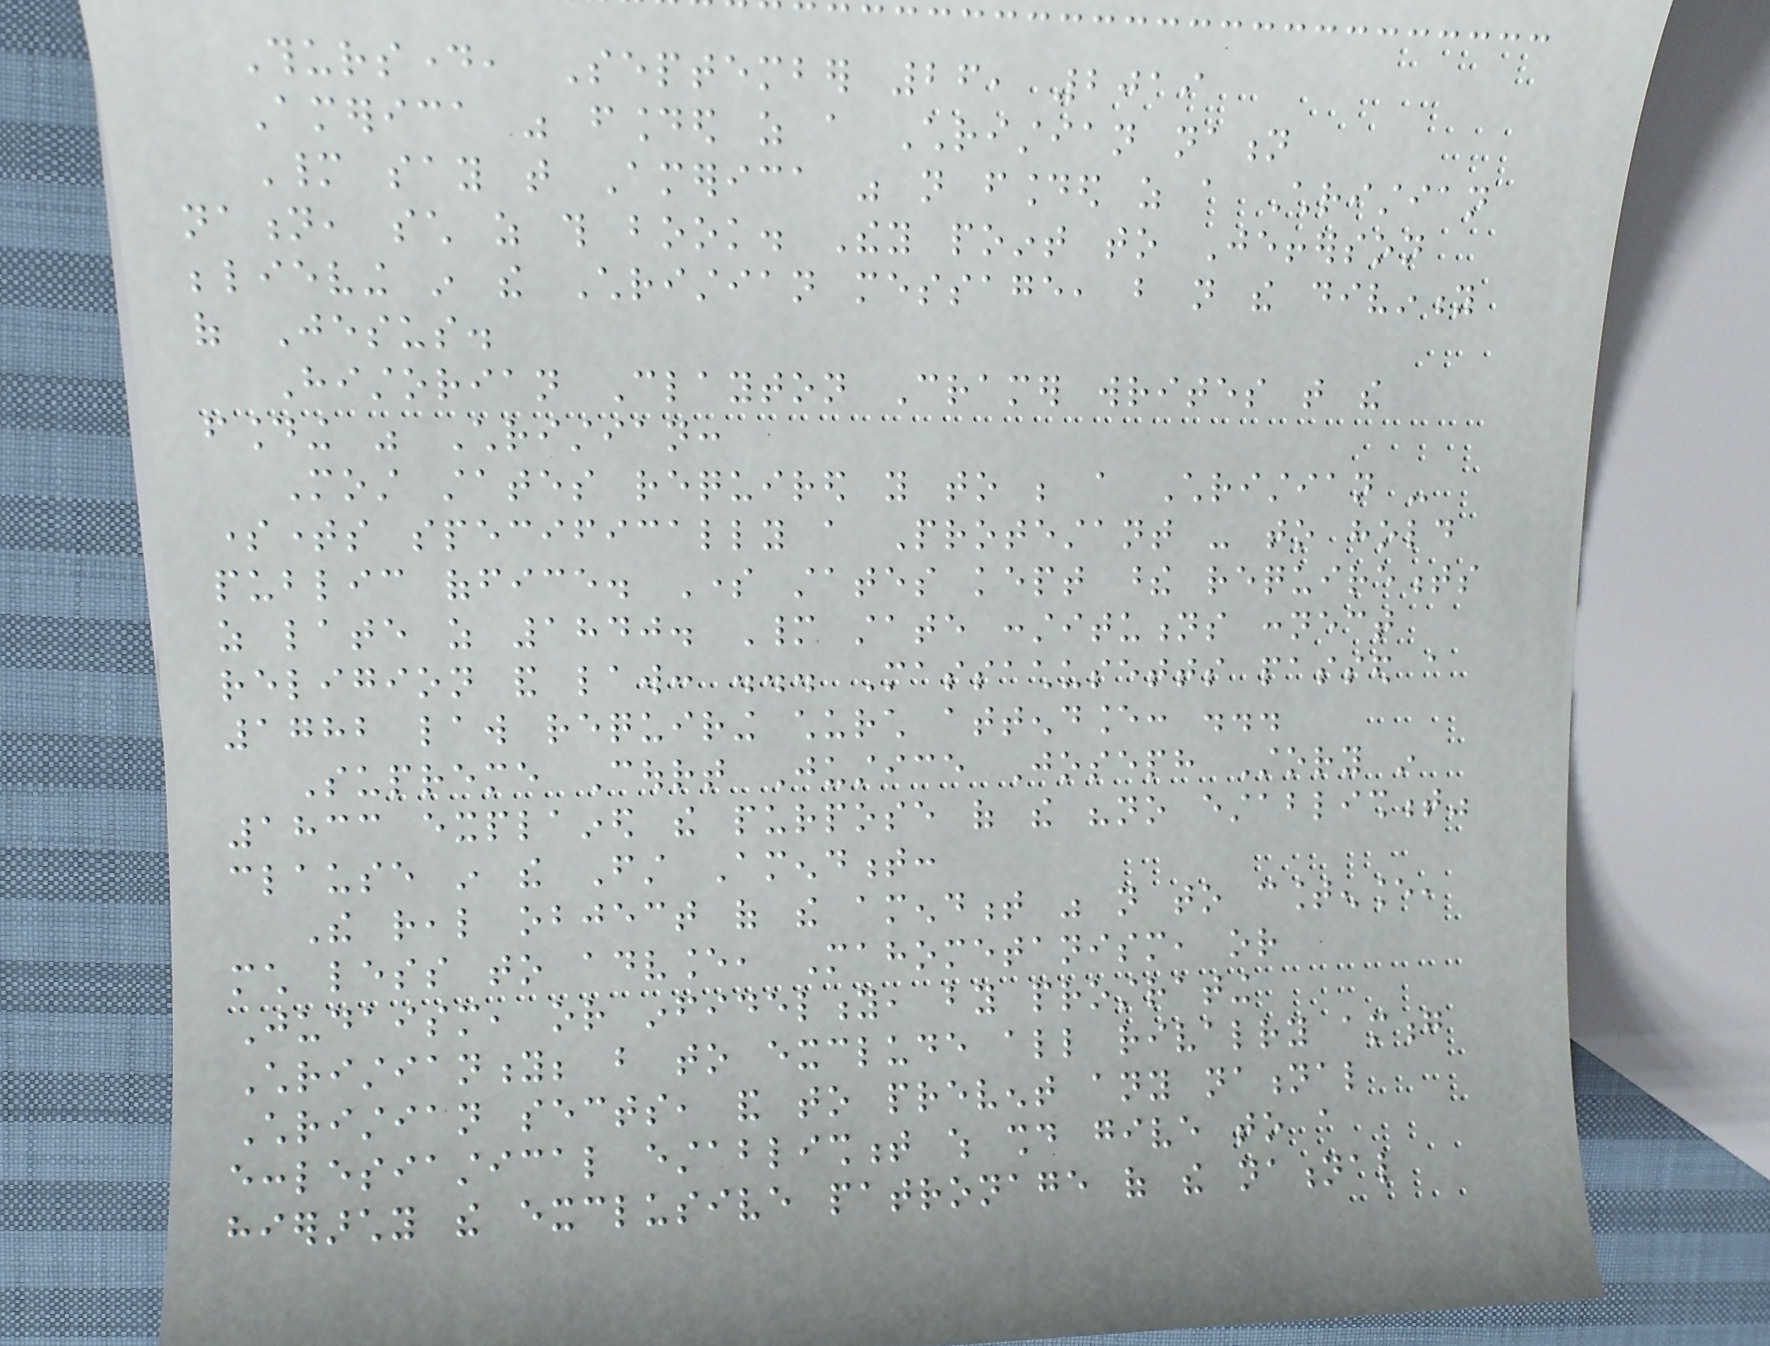Thursday, September 26, 2019
America was founded as a Christian nation
Many say that America was not founded as a Christian
nation, such as this book. They point to Jefferson
believing in the Christian message, but not the divinity
of Jesus.
Historian Clayton Cramer writes that the
founding was Christian:
Most states required you to be a Christian -
sometimes specifically a Protestant - to hold
public office. Some states kept these requirements
as late as 1840. Many state constitutions connect
religion and law: ... Massachusetts passed a
1782 law requiring church attendance: ...
Supreme Court Justice Joseph Story in
1833 explained the purpose of the "no establishment"
clause in the First Amendment:
The real object of the amendment was not to countenance,
much less to advance, Mahometanism, or
Judaism, or infidelity, by prostrating
Christianity; but to exclude all rivalry among
Christian sects, and to prevent any national
ecclesiastical establishment which should give to a
hierarchy the exclusive patronage of the national
